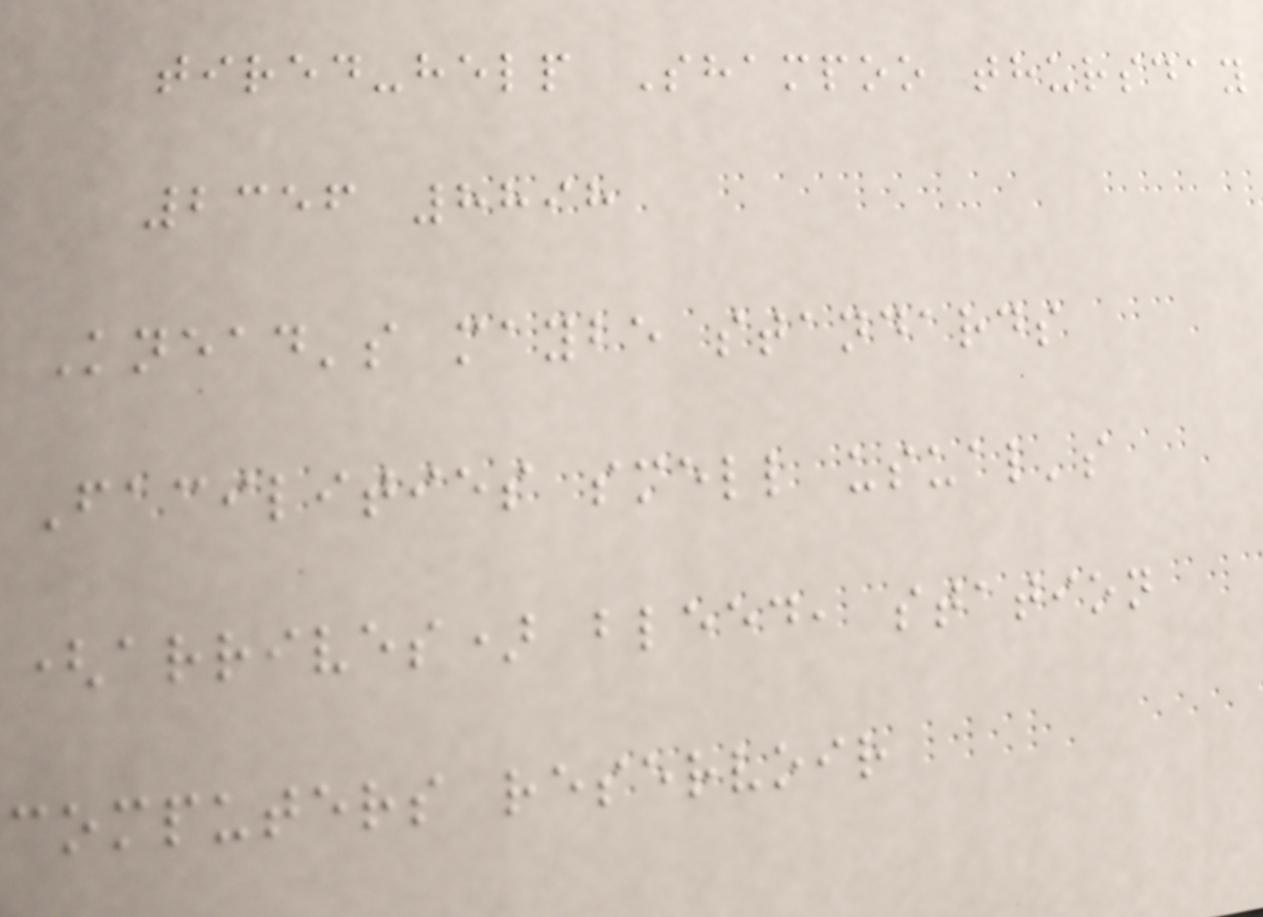tired-help Shampoo thursday
2356 8898
Knead's maybe standards
Facilities smell usual's
(arrives) bleed, station
computers reservoir
